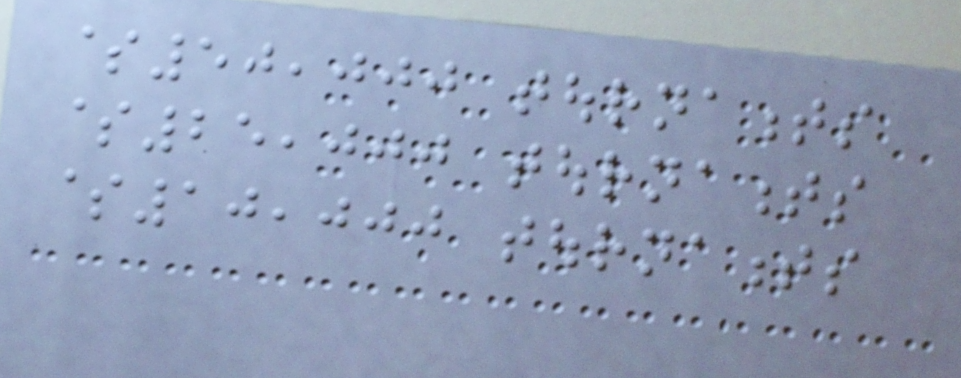$50,000 tournaments
$25,000 tournaments
$10,000 tournaments
